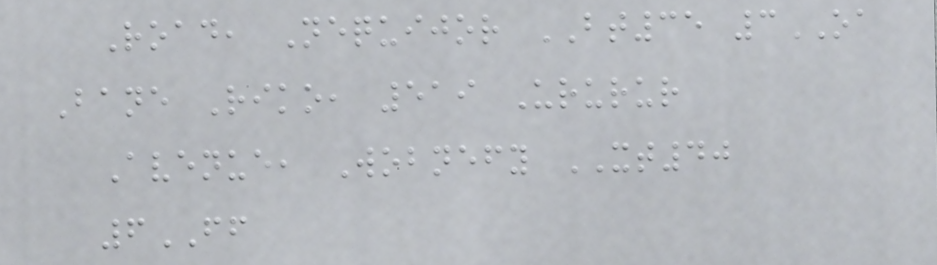Road, Nequijor BT35 3OA
Bane Riko, 519 Ururur
Avenue, Wobnefy XT40
6FF
